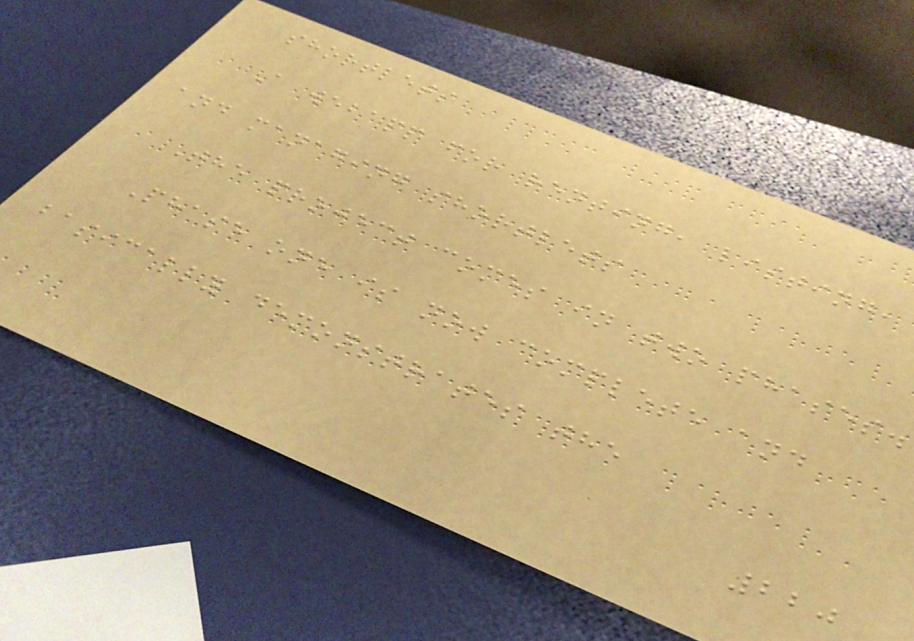shortlets
A webapp for renting, listing,
and managing shortlets
The project comes in two phases.
Phase one is now complete and
basically demonstrates the
220
